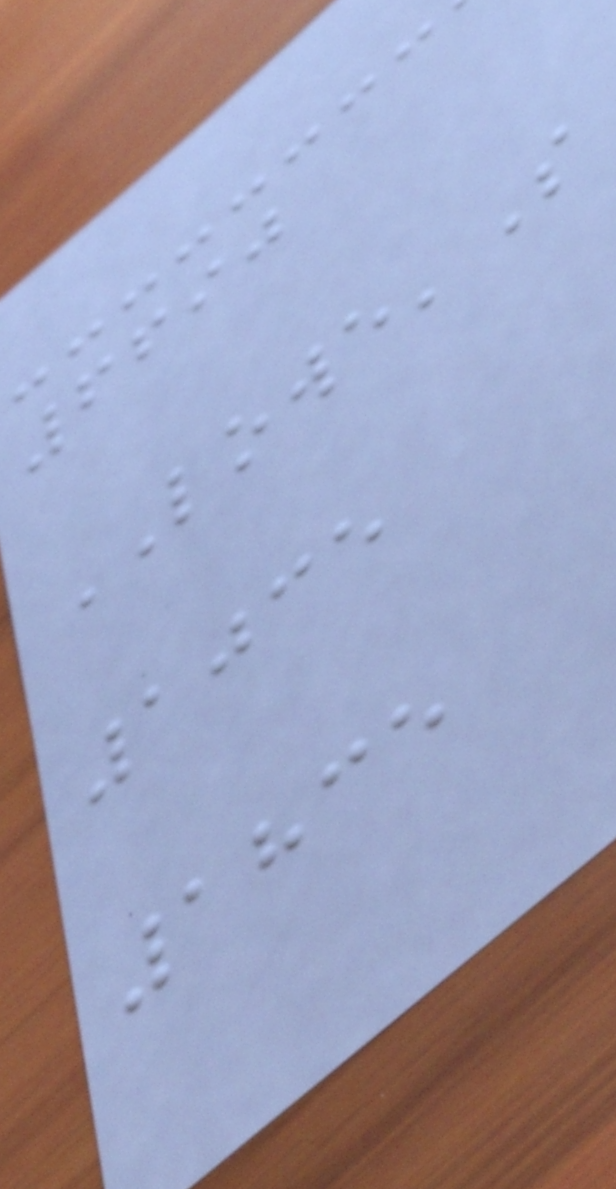6690
LOWE'S
1035
1835
